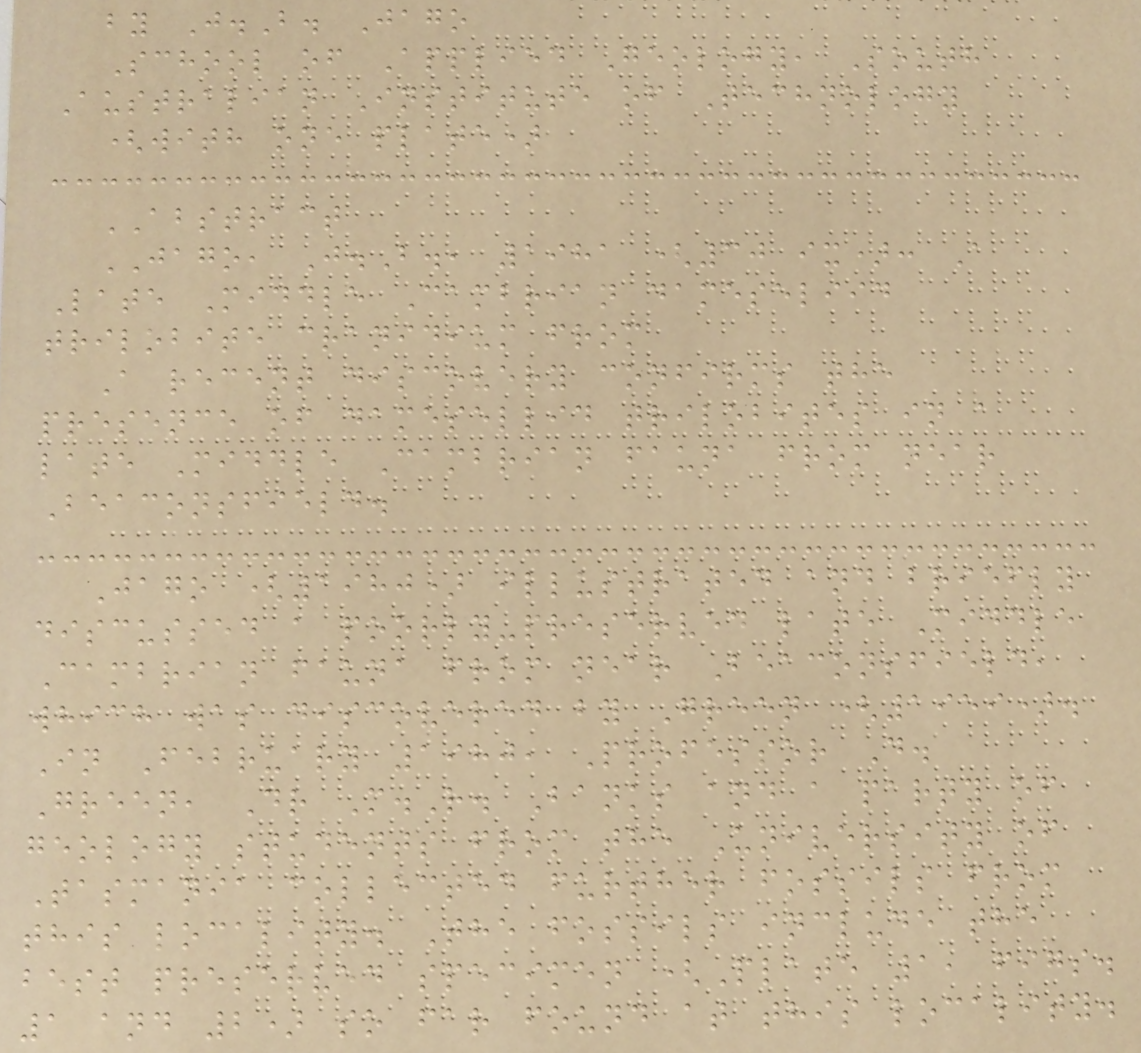by J.B. Jago
School of Applied Geology, South
Australian Institute of Technology
(with one plate)
ABSTRACT
JAGO, J.B., 1981 (30 ix): A
Late Middle Cambrian dameseliid
trilobite cranidium from
A recent discovery confirms the
presence of damesellid trilobites in a
late Middle Cambrian fauna from near
Beaconsfield.
Jago (1980) illustrated and briefly
discussed a poorly-preserved late Middle
Cambrian fauna from near Beaconsfield,
which was discovered by Green (1959).
In February 1980, Professor D.
Green, Dr M.R. Banks and a party of
geology students from the University of
Tasmania collected further fossils from
this locality. The fossils include the
best preserved specimen (Plate 1, figs.
1 and 2) so far found at this locality.
